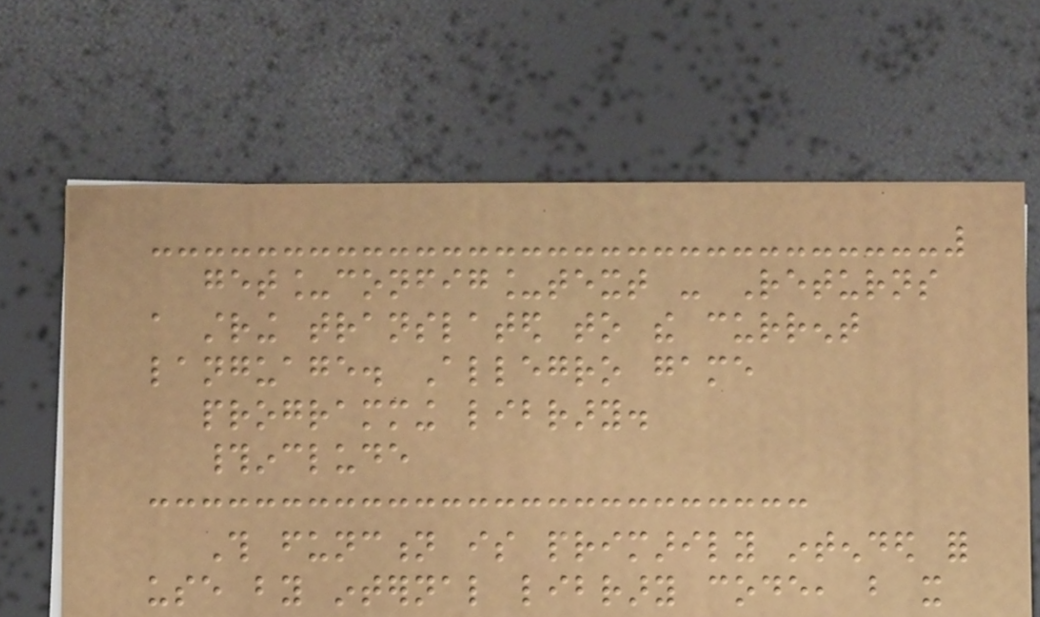get_config_text - Returns
a string translated to the current
language. Allegro game
programming library.
#include
This function is primarily intended for
use by internal library code, but it
